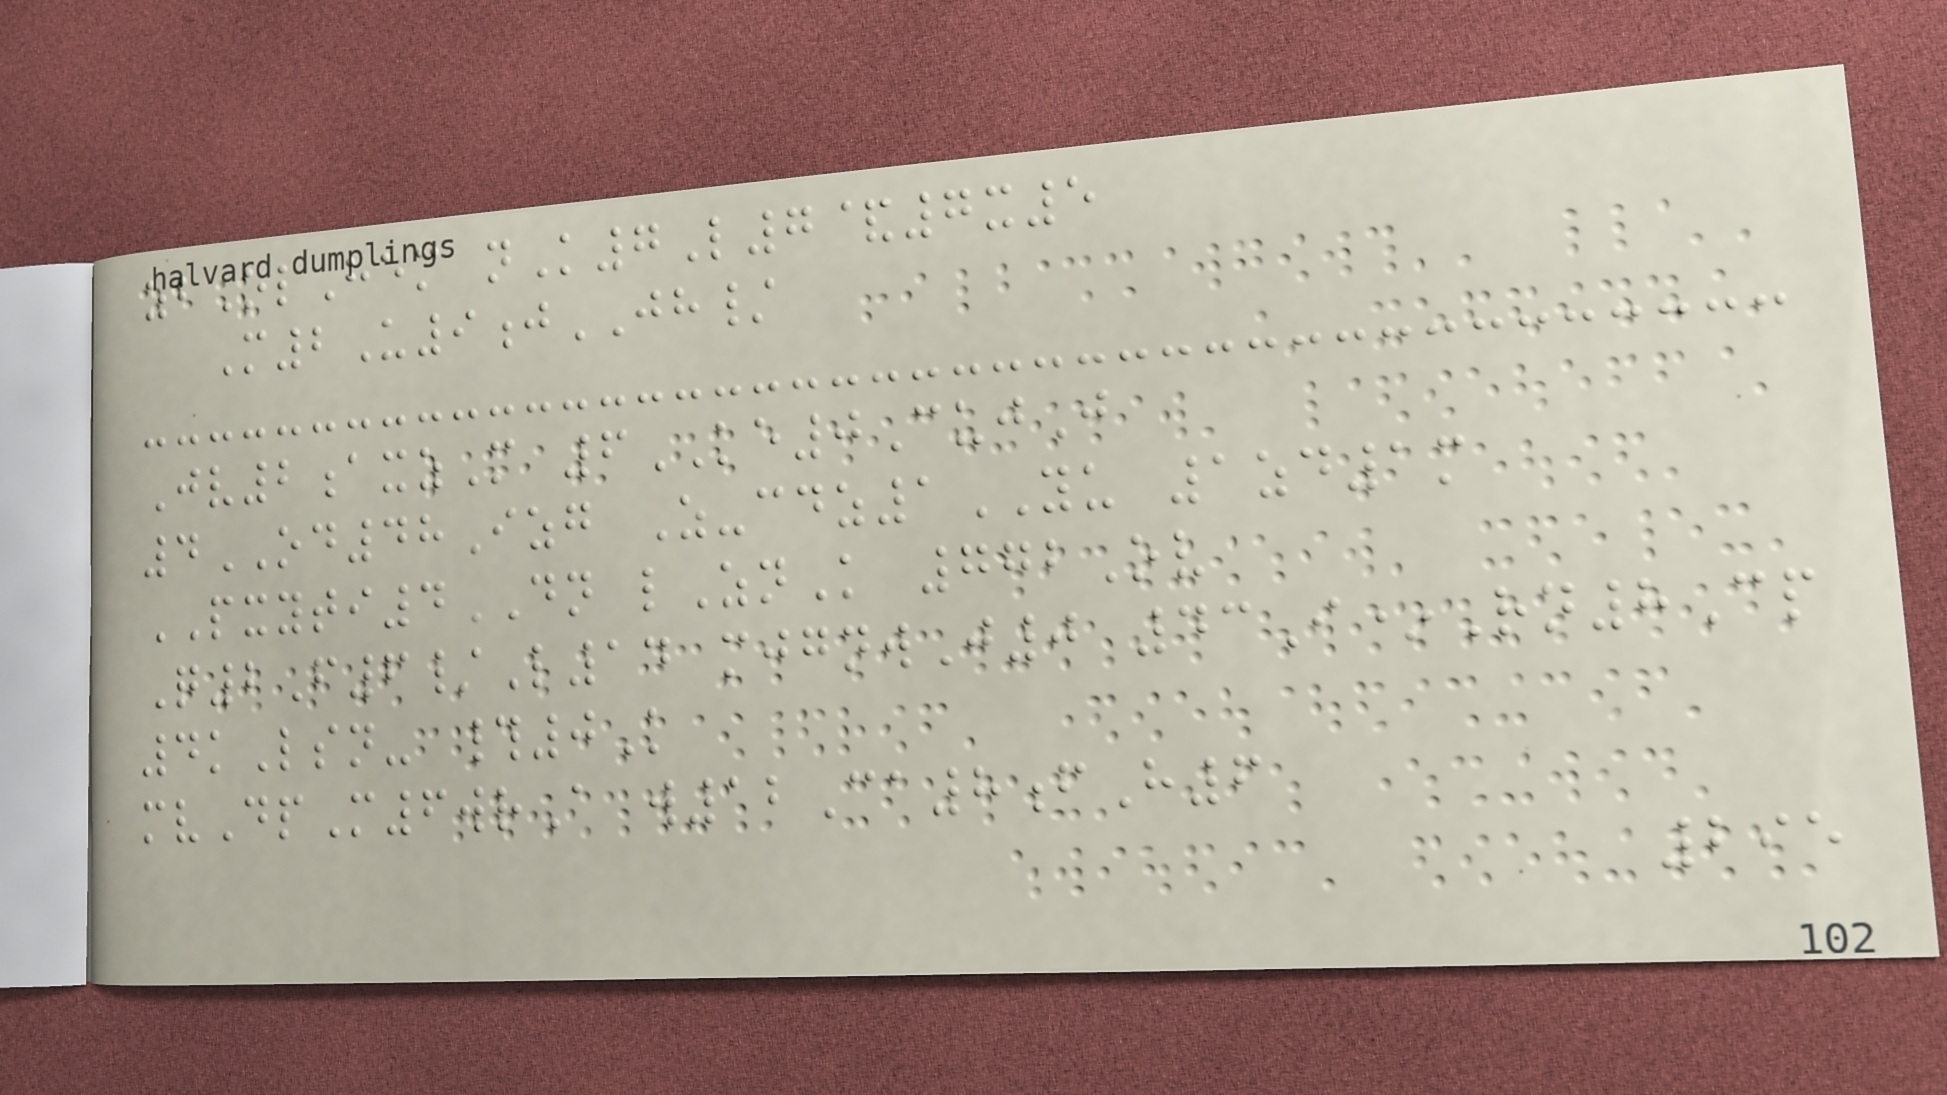zbOlHem nK7L7&7x5
M2U9jJH/
Jv2axzM 6KE0CujJ
4OD48Izg Z-cdz1YU 1zd1m
PXYTI4DN lZnK 772Ov
Q2F6/L14 mjgnwJ0 43I*Rn8Cp
4kLsn- #0K
mvDpM6wrA w12Ca8fH6
295
